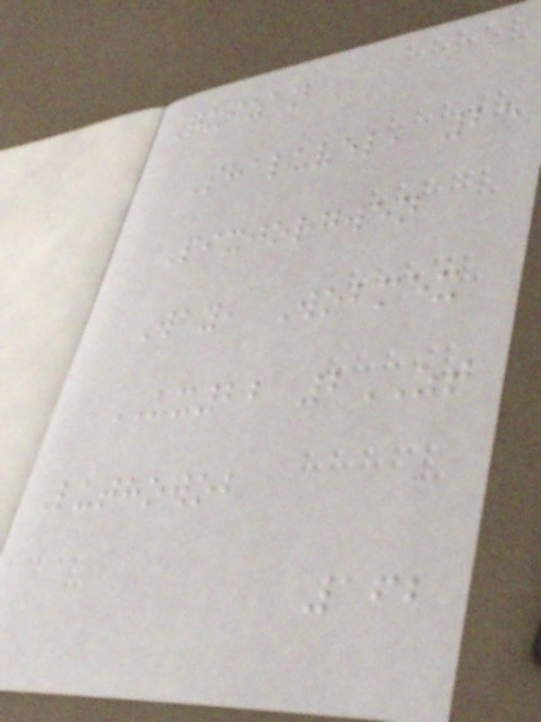Quizan
Shaluvel, 25
Pixjorgwen
Way, Wobmex
UX22 2ZT
Luthowob
162
